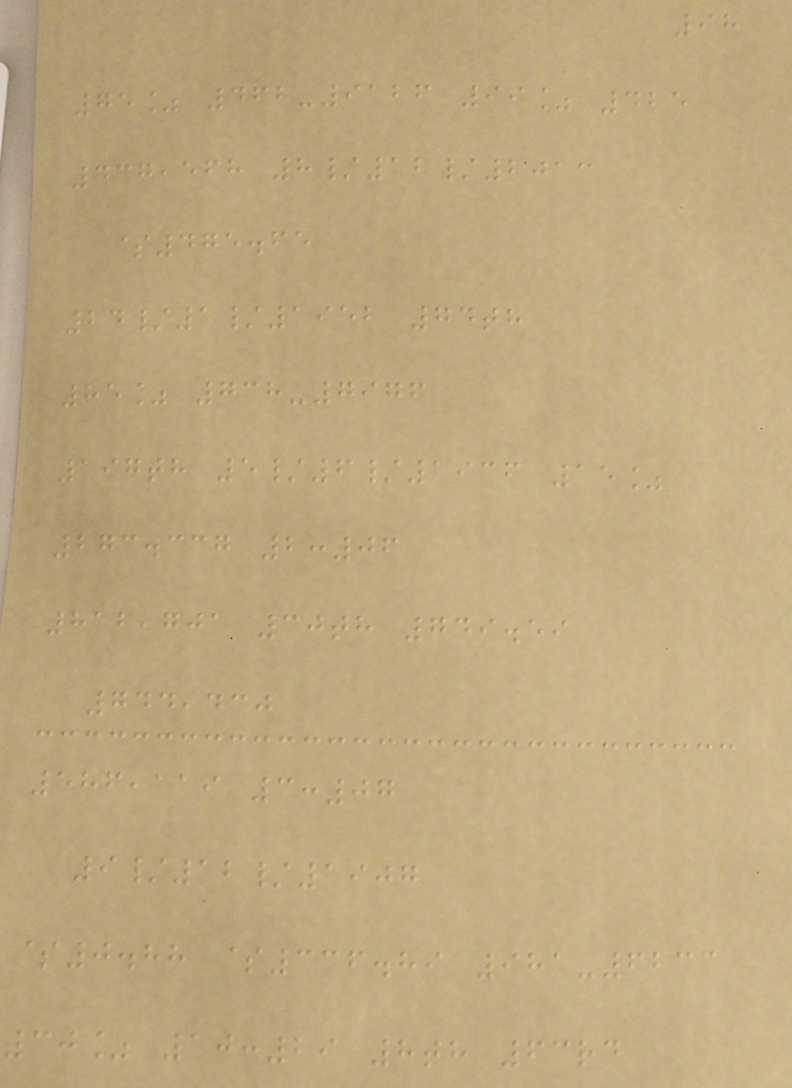98
75% 462-9126 99% 425
437,568 8/12/2013
$475.65
24/1/1952 74th
85% 738-7976
197th 5/6/1936 15%
273.337 2:06
812,701 30th 749.59
744,430
586,119 3:07
9/12/1907
$0.88 $336.89 981-6233
30% 10:29 8th 63rd
